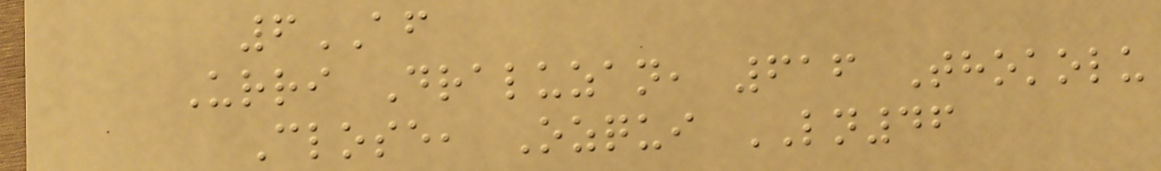6AF
Urri Draluzan, 616 Thokolu
Close, Ozqui LN46
